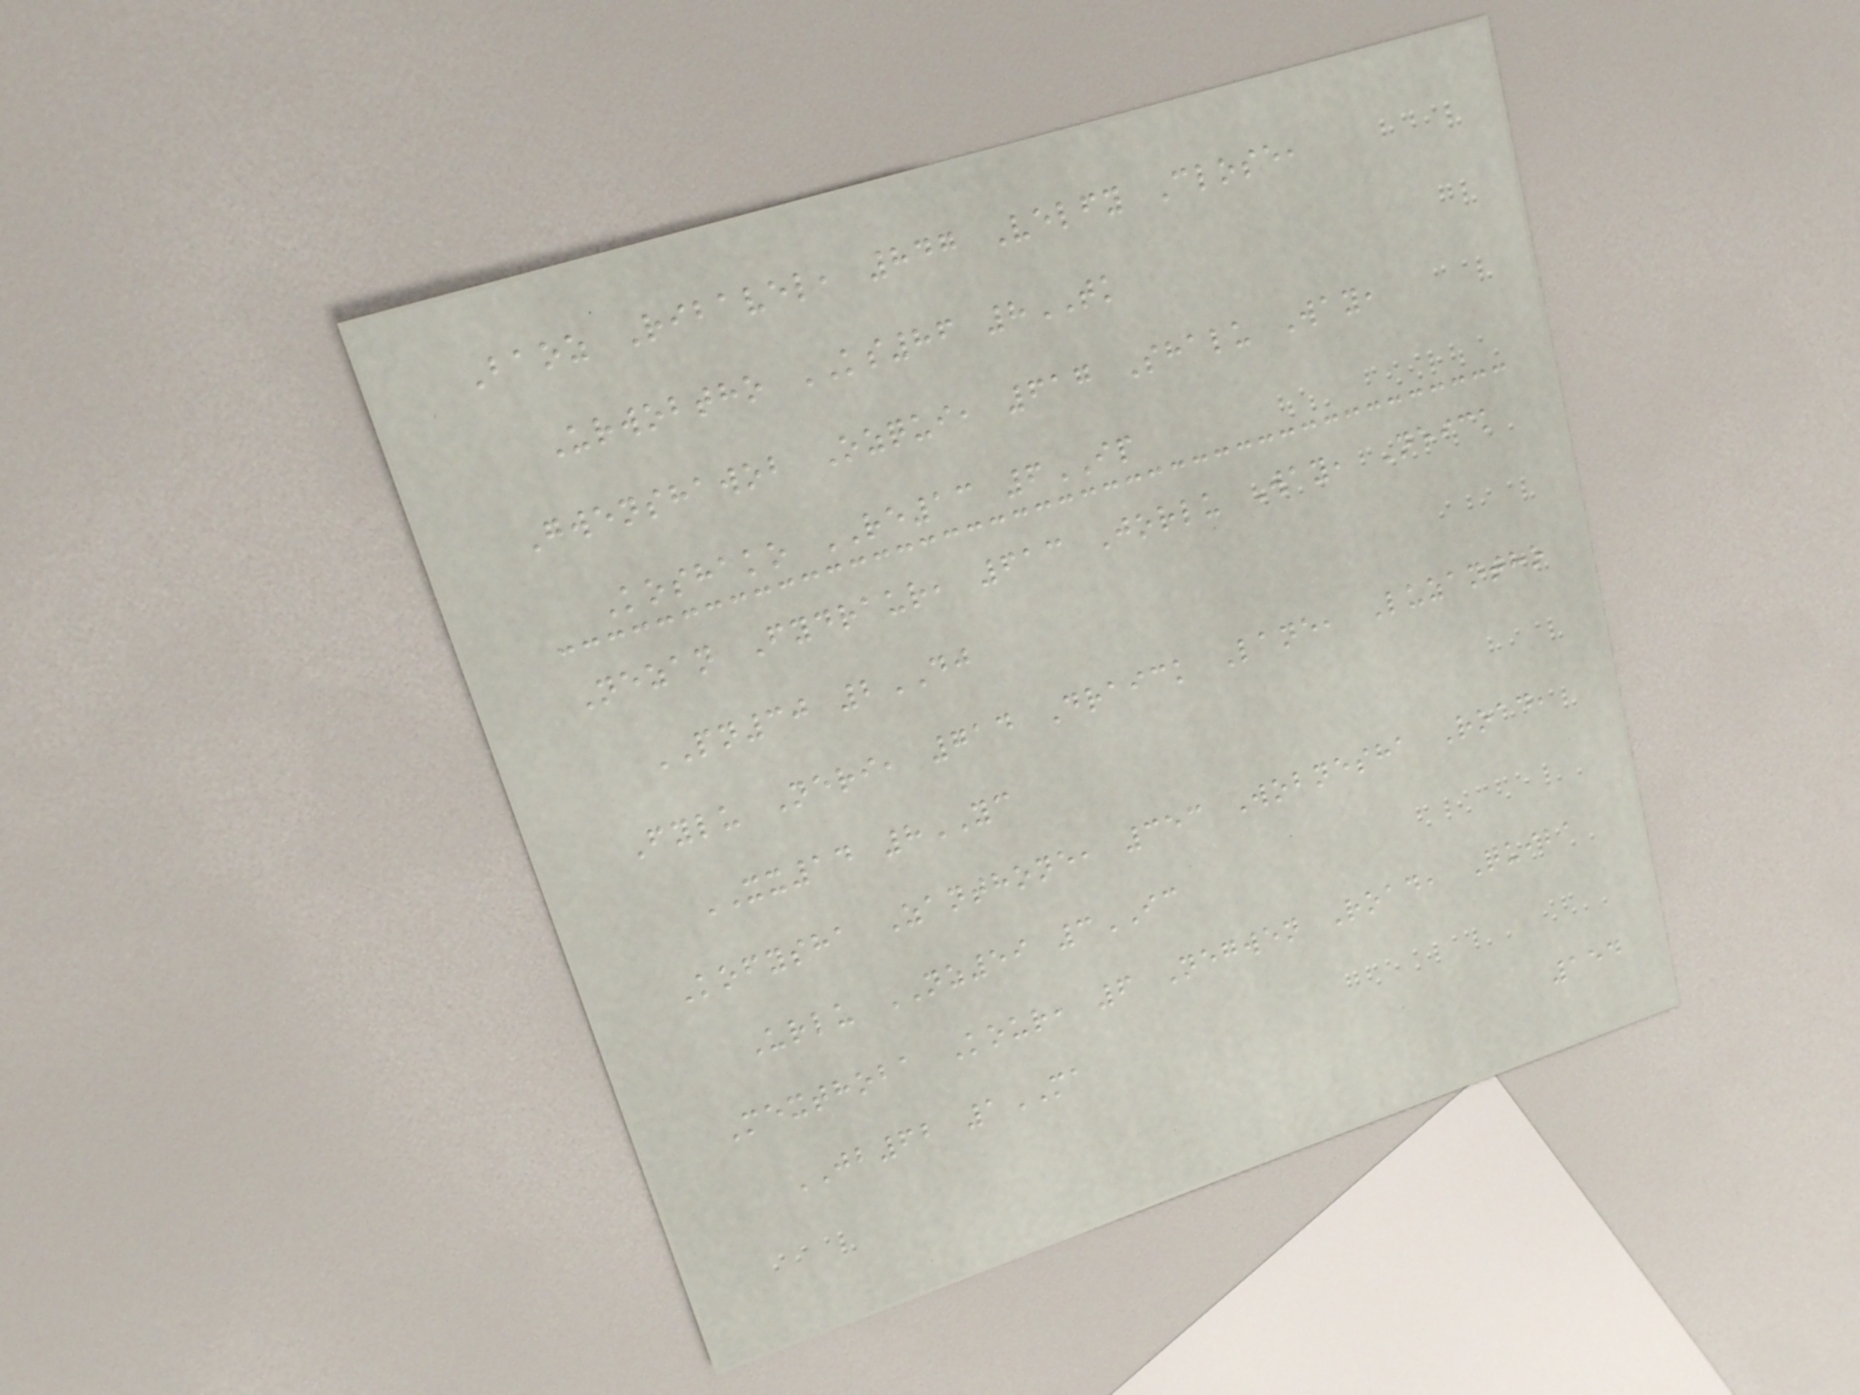Baoz Ribavel, 847 Velfy Close,
Urwobtho KS86 8TK
Gwenshawob Ozqui, 617 Shalu Way,
Koshako RE13 6IP
Nezan Fydraur, 613 Jorlu Way, Neick
PN30 2DJ
Fylu Neri, 714 Draick Lane, Luzantho
XX14 8YC
Kofysha Zanthone, 353 Wobnesha Road,
Urlu NZ59 3IC
Mexthoba Kour, 6 Negwen Road, Quiba
JB62 1MA
154
